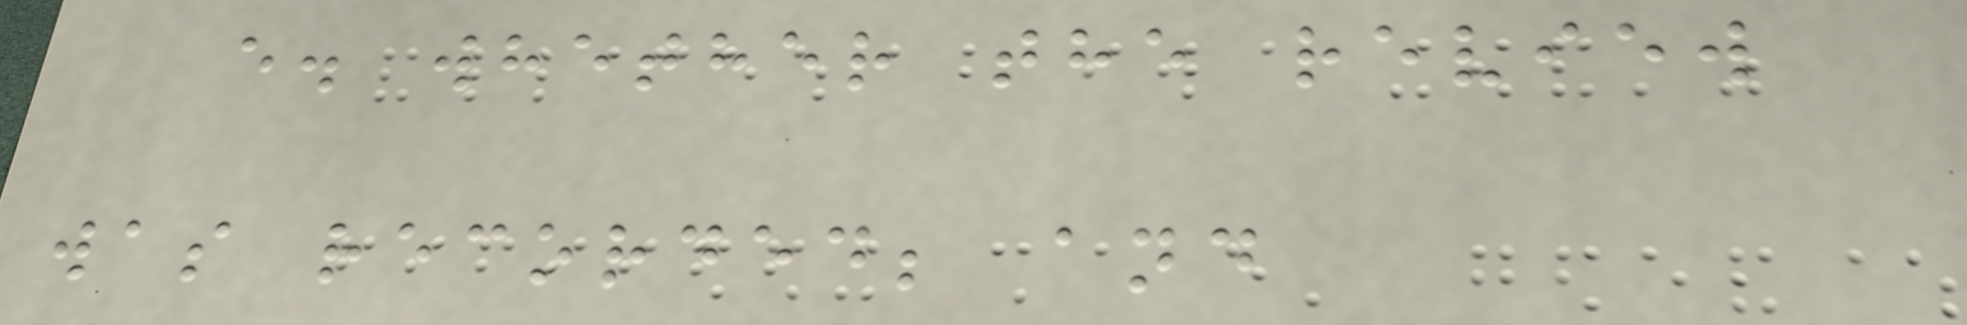e. whether the review
was recorded; and
